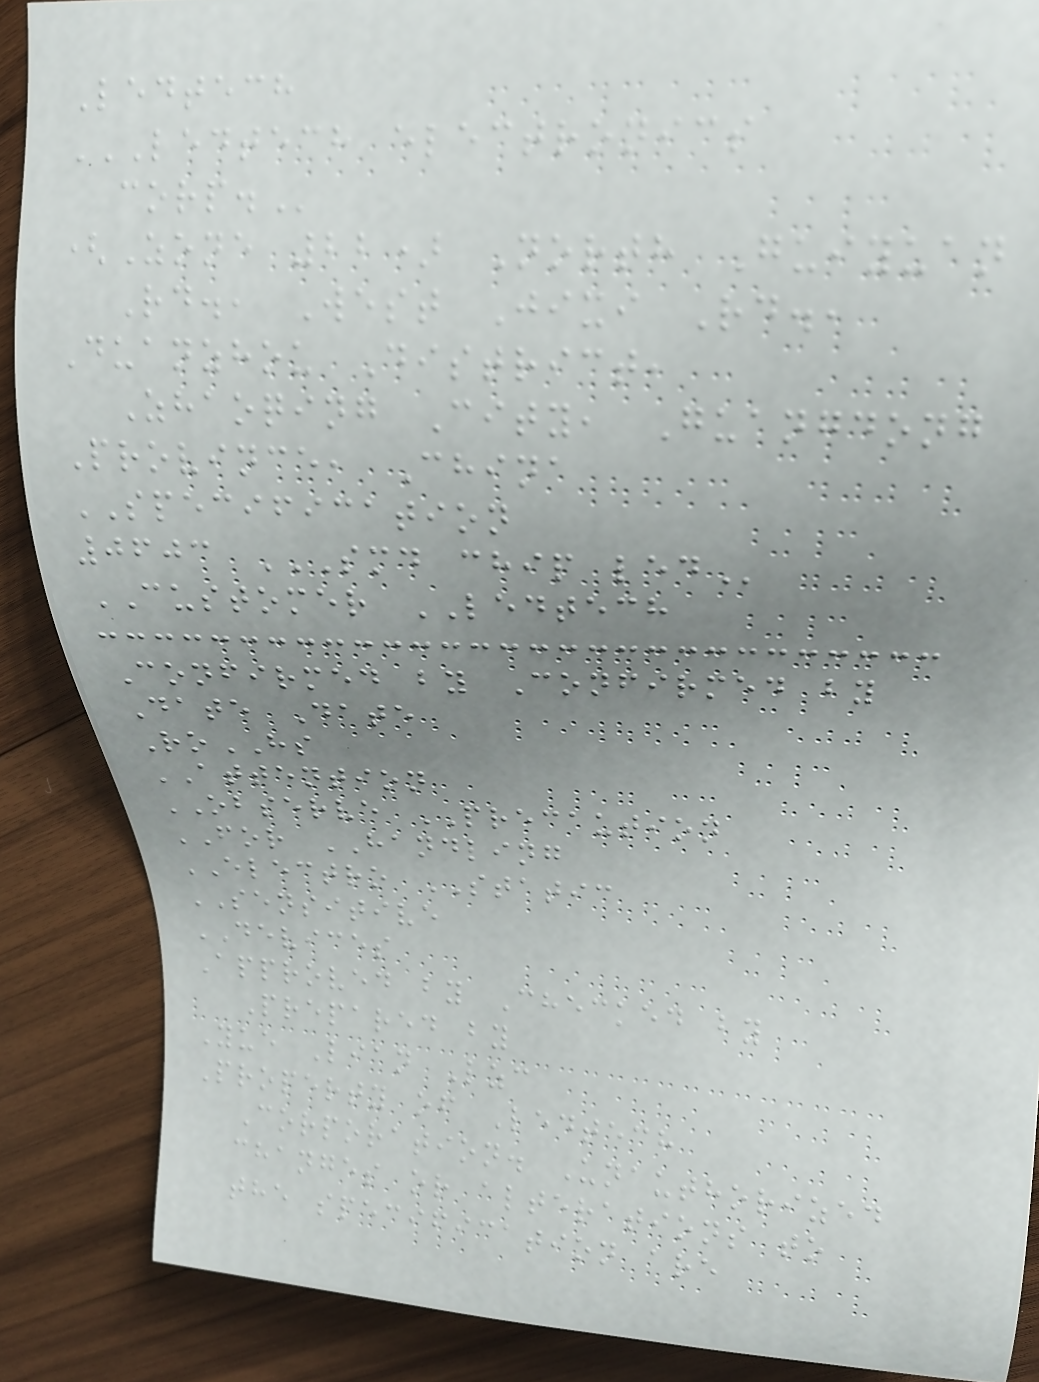Ledtech
LEDTECH ELECTRONICS
CORP.
(Zone 22) North Guiyuan
Rd., West Jixi Rd.,
Duanzhou District,
Zhaoqing City, Guangdong
Province, China
SPECIFICATION
0603 SMD CHIP LED
CUSTOMER LEDTECH
Confirmed by Confirmed by
Date Date
RoHS
ATTENTION
OBSERVE PRECAUTION
FOR HANDLING
ELECTRO STATIC
SENSITIVE
DEVICES
Approved by Checked by
Prepared by
Yue Lian Lzc
Property of Ledtech
Corporation. Unauthorized
changes or alterations to
the specification are
